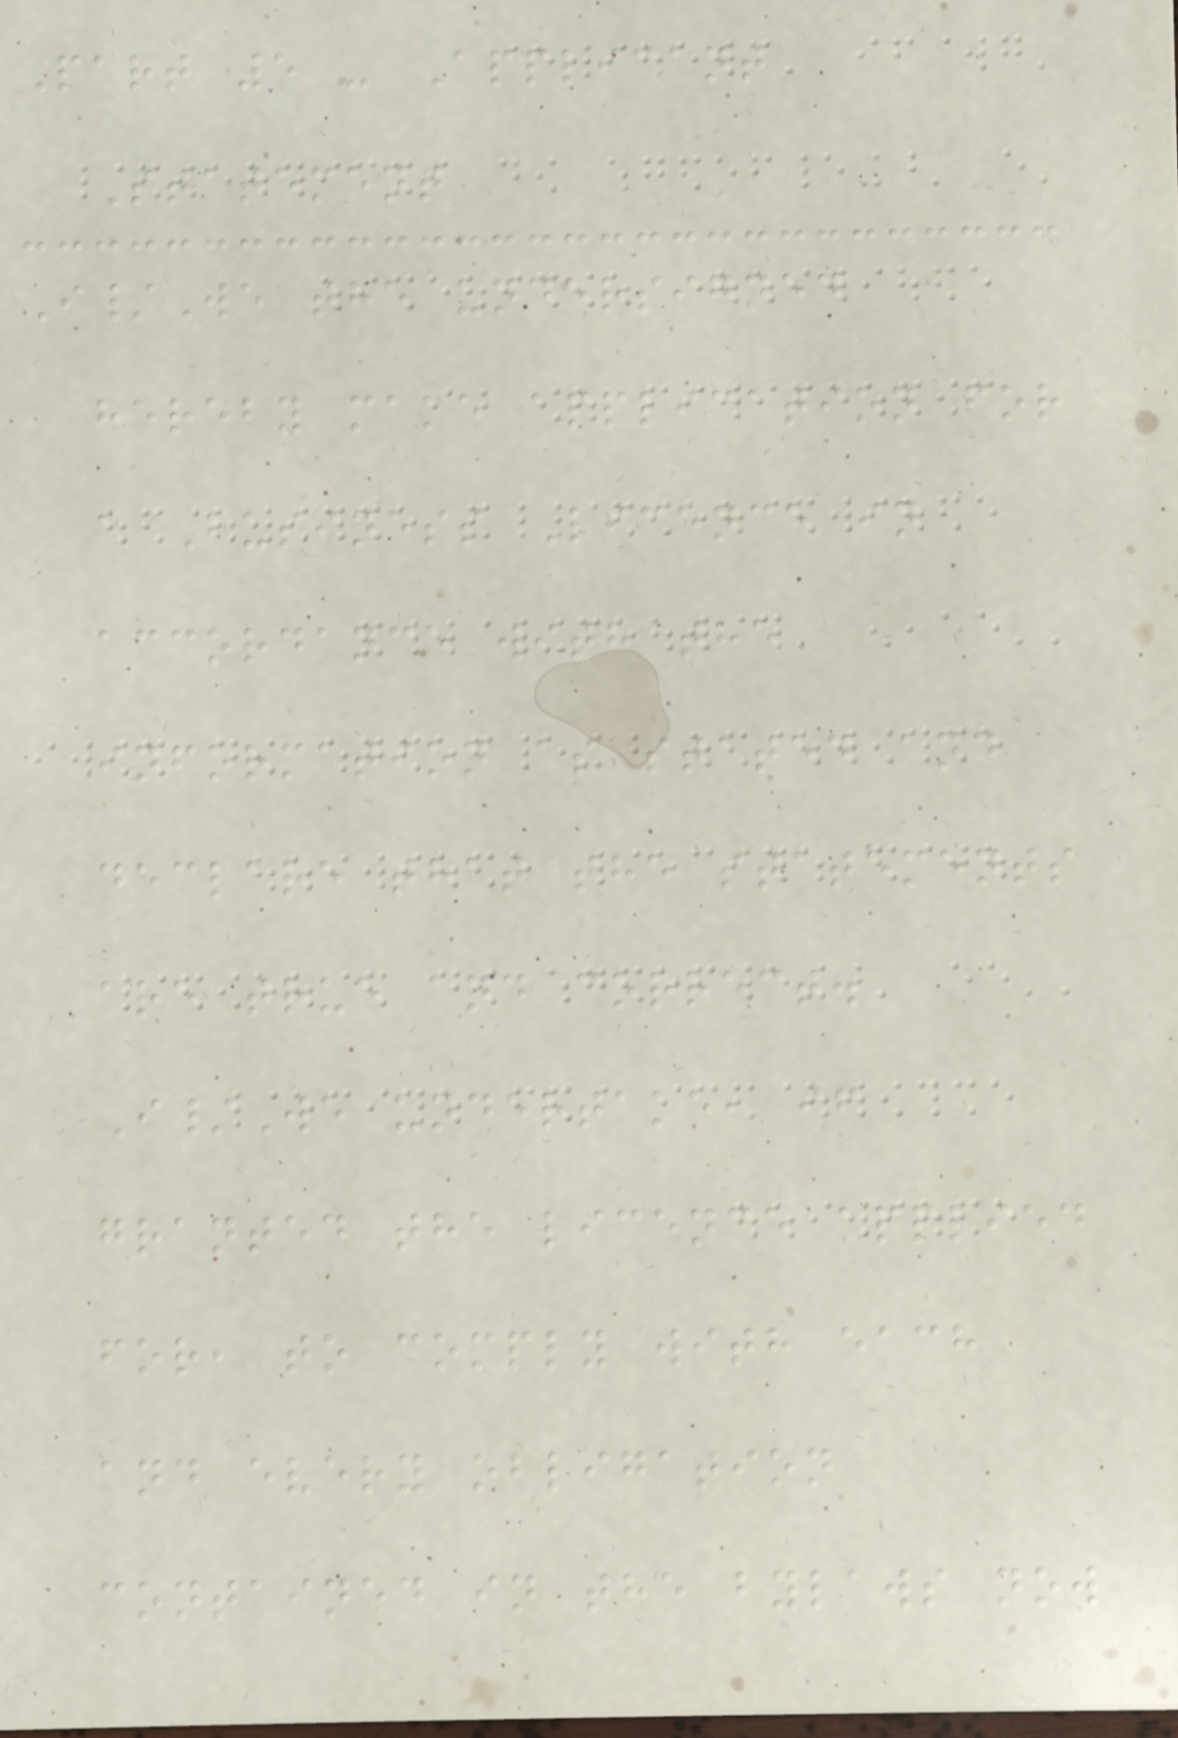Part 5 - Applicant
Statement
I/We the undersigned
hereby make application for
a Business Licence in
accordance with the
information as stated and
declare that the statements
are true and correct.
I/We undertake, if
granted the licence applied
for, to comply with each
and every obligation
contained in the bylaws now
